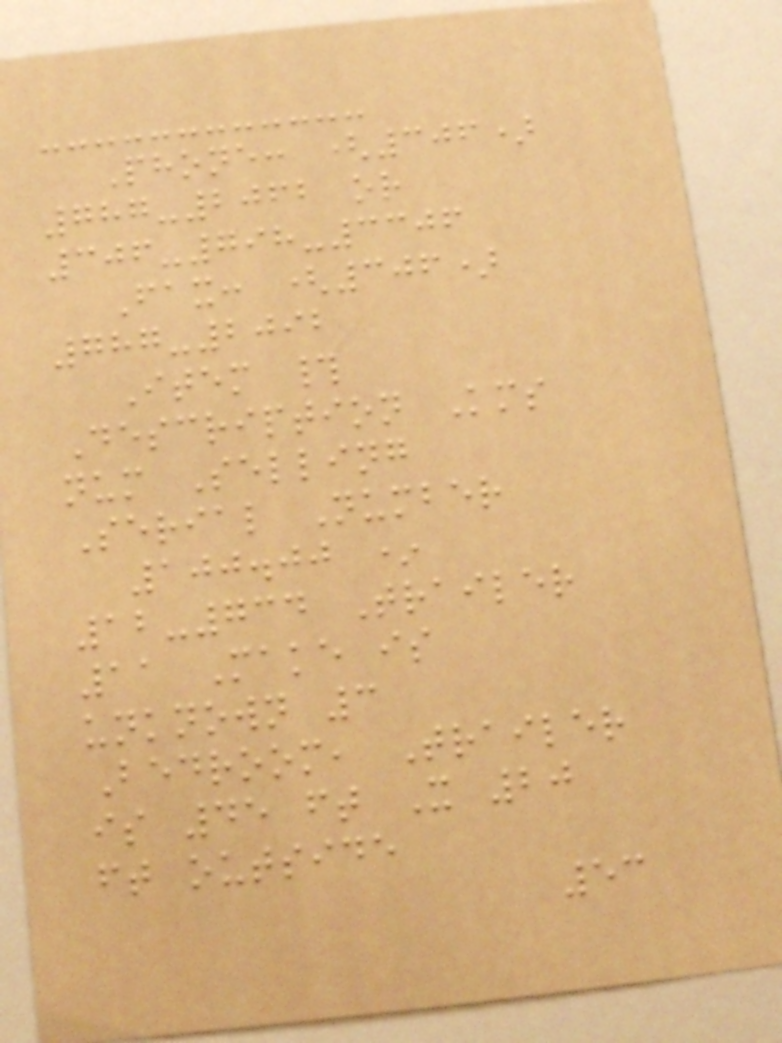Phone: (306)
787-2062 or
306-798-3306
Fax: (306)
787-2092
Item #
Description Kms
num Selling
Serial Number
100.00 *
12-734 Trailer
11 Make is
unknown 3
Bedroom, Trailer
is 45 ft X 20
ft outside
53
